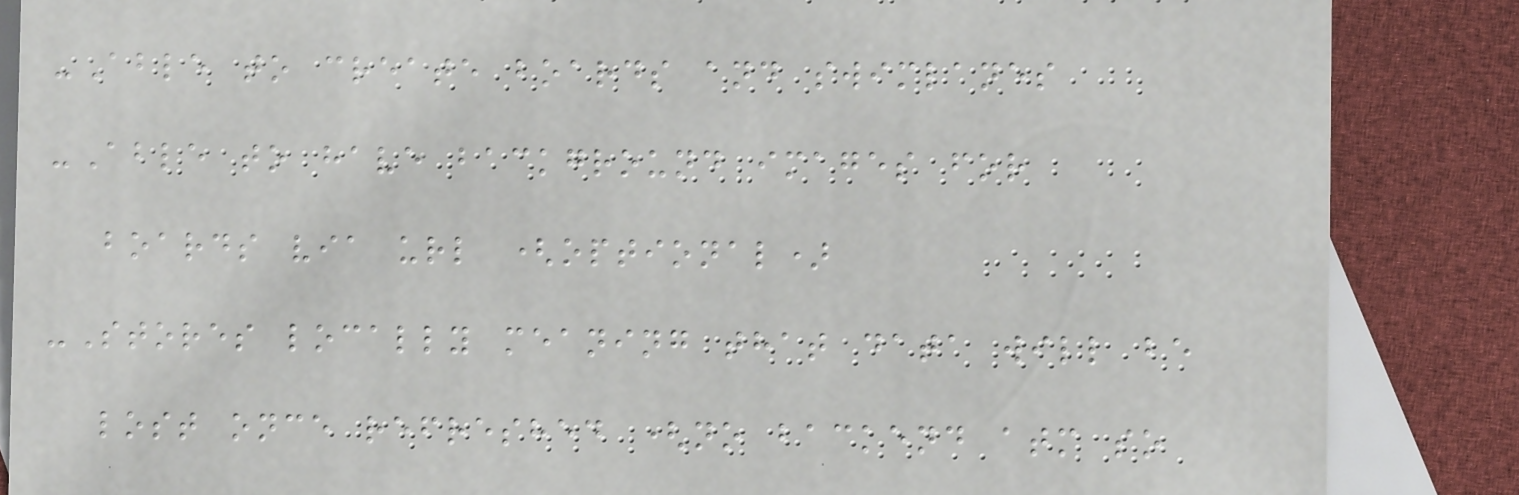-Able to create boards and swimlanes
-Able to have background images for
boards via url (optional)
-Stores locally meaning that data will be
lost once refreshed (no backend atm so
